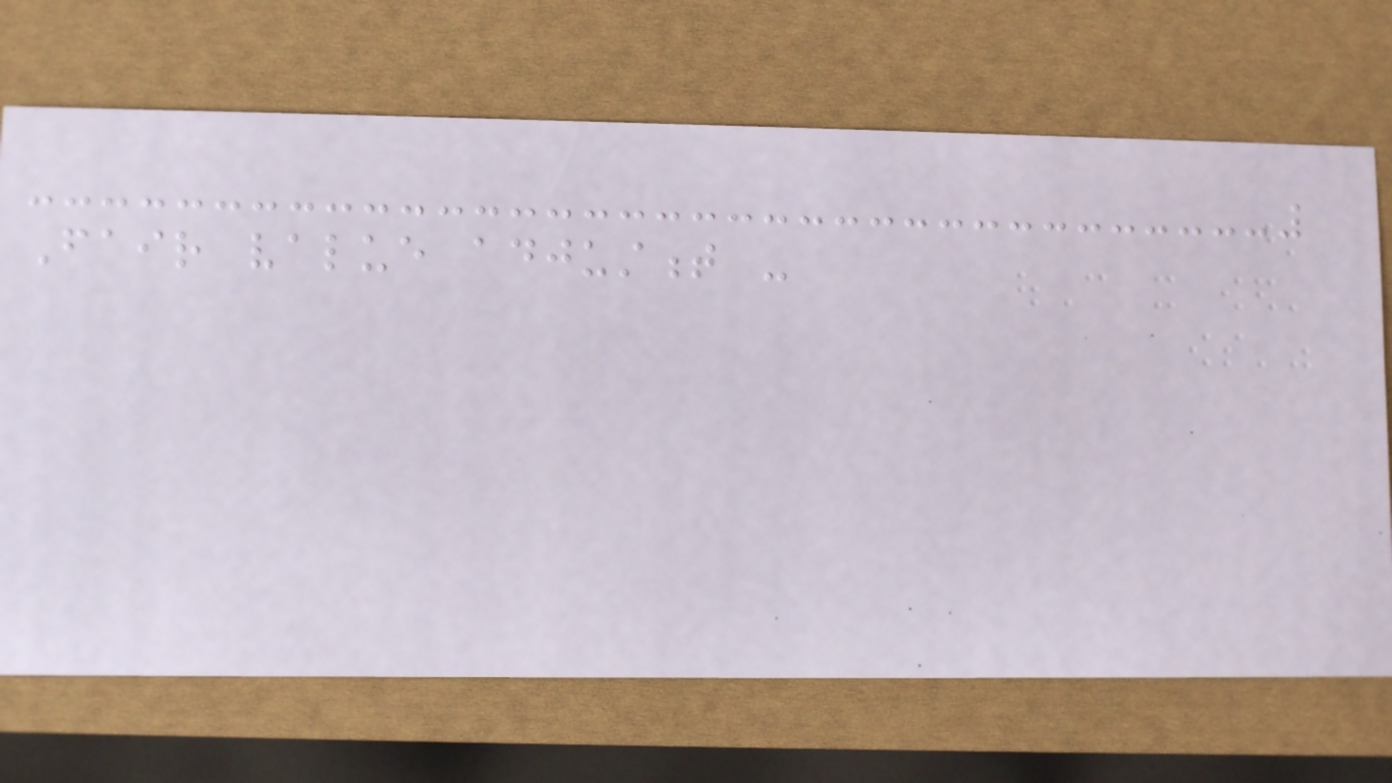Fair value adjustment -
